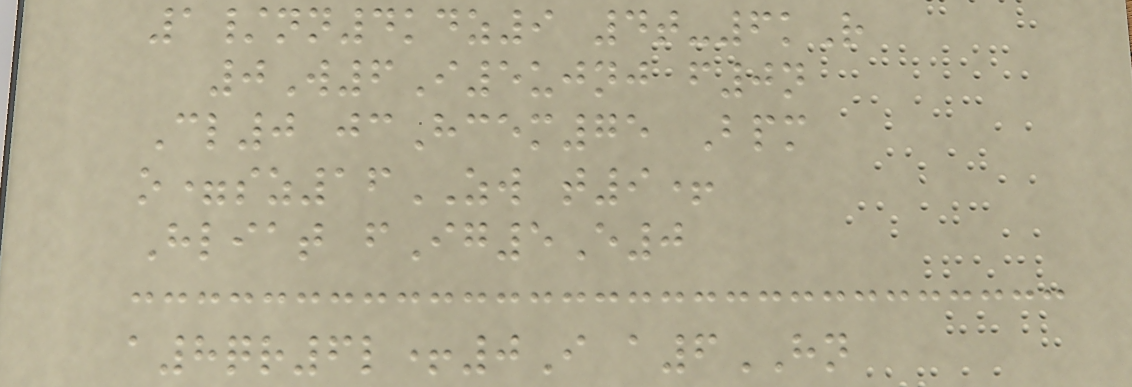1/nn4kdz9 4t-6kR
0W6I5ujnj f0n
Cl0 jcHcem75 Bpm
o=sz16ZW t9+
Hliat fIg5E0
a8qr6l+0I a6HN
